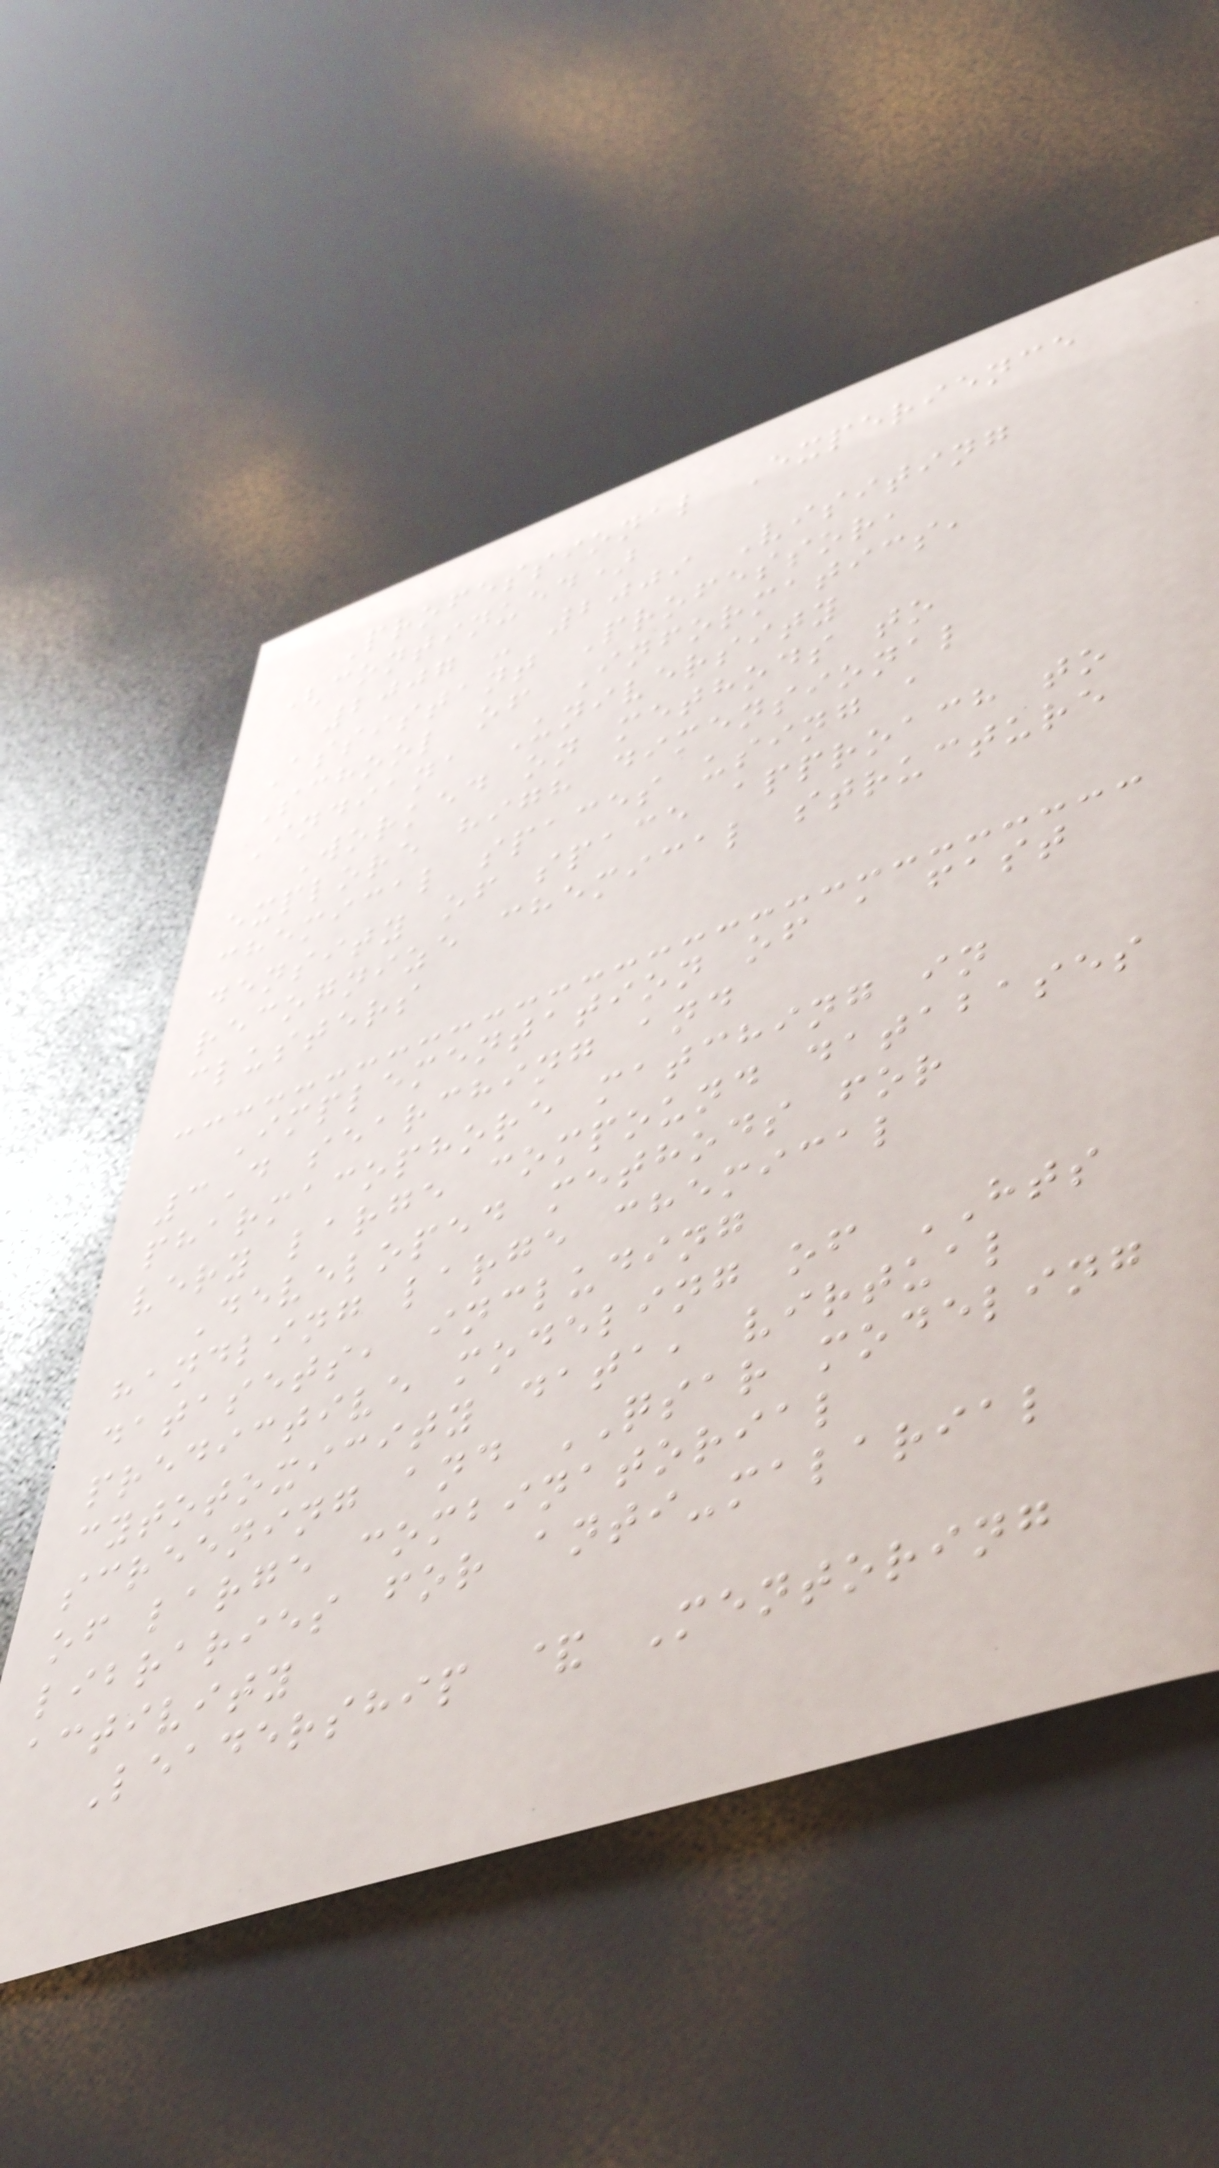Professional Experience
(continued)
2007 - 2009 Visiting
Assistant Professor,
School of Informatics,
Indiana University
Worked on methods to
explore high dimensional
chemical spaces using a
density of space approach to
recognize chemical structure
clusters
Implementation of a fast
3D searching and
pharmacophore matching in
very large compound databases
Developed methods for
handling large chemical
datasets, including
predictive modeling of HTS
cytotoxicity data, virtual
screening and QSAR modeling
of large combinatorial
libraries for anti-malarial
activity
Leadership & Mentoring
